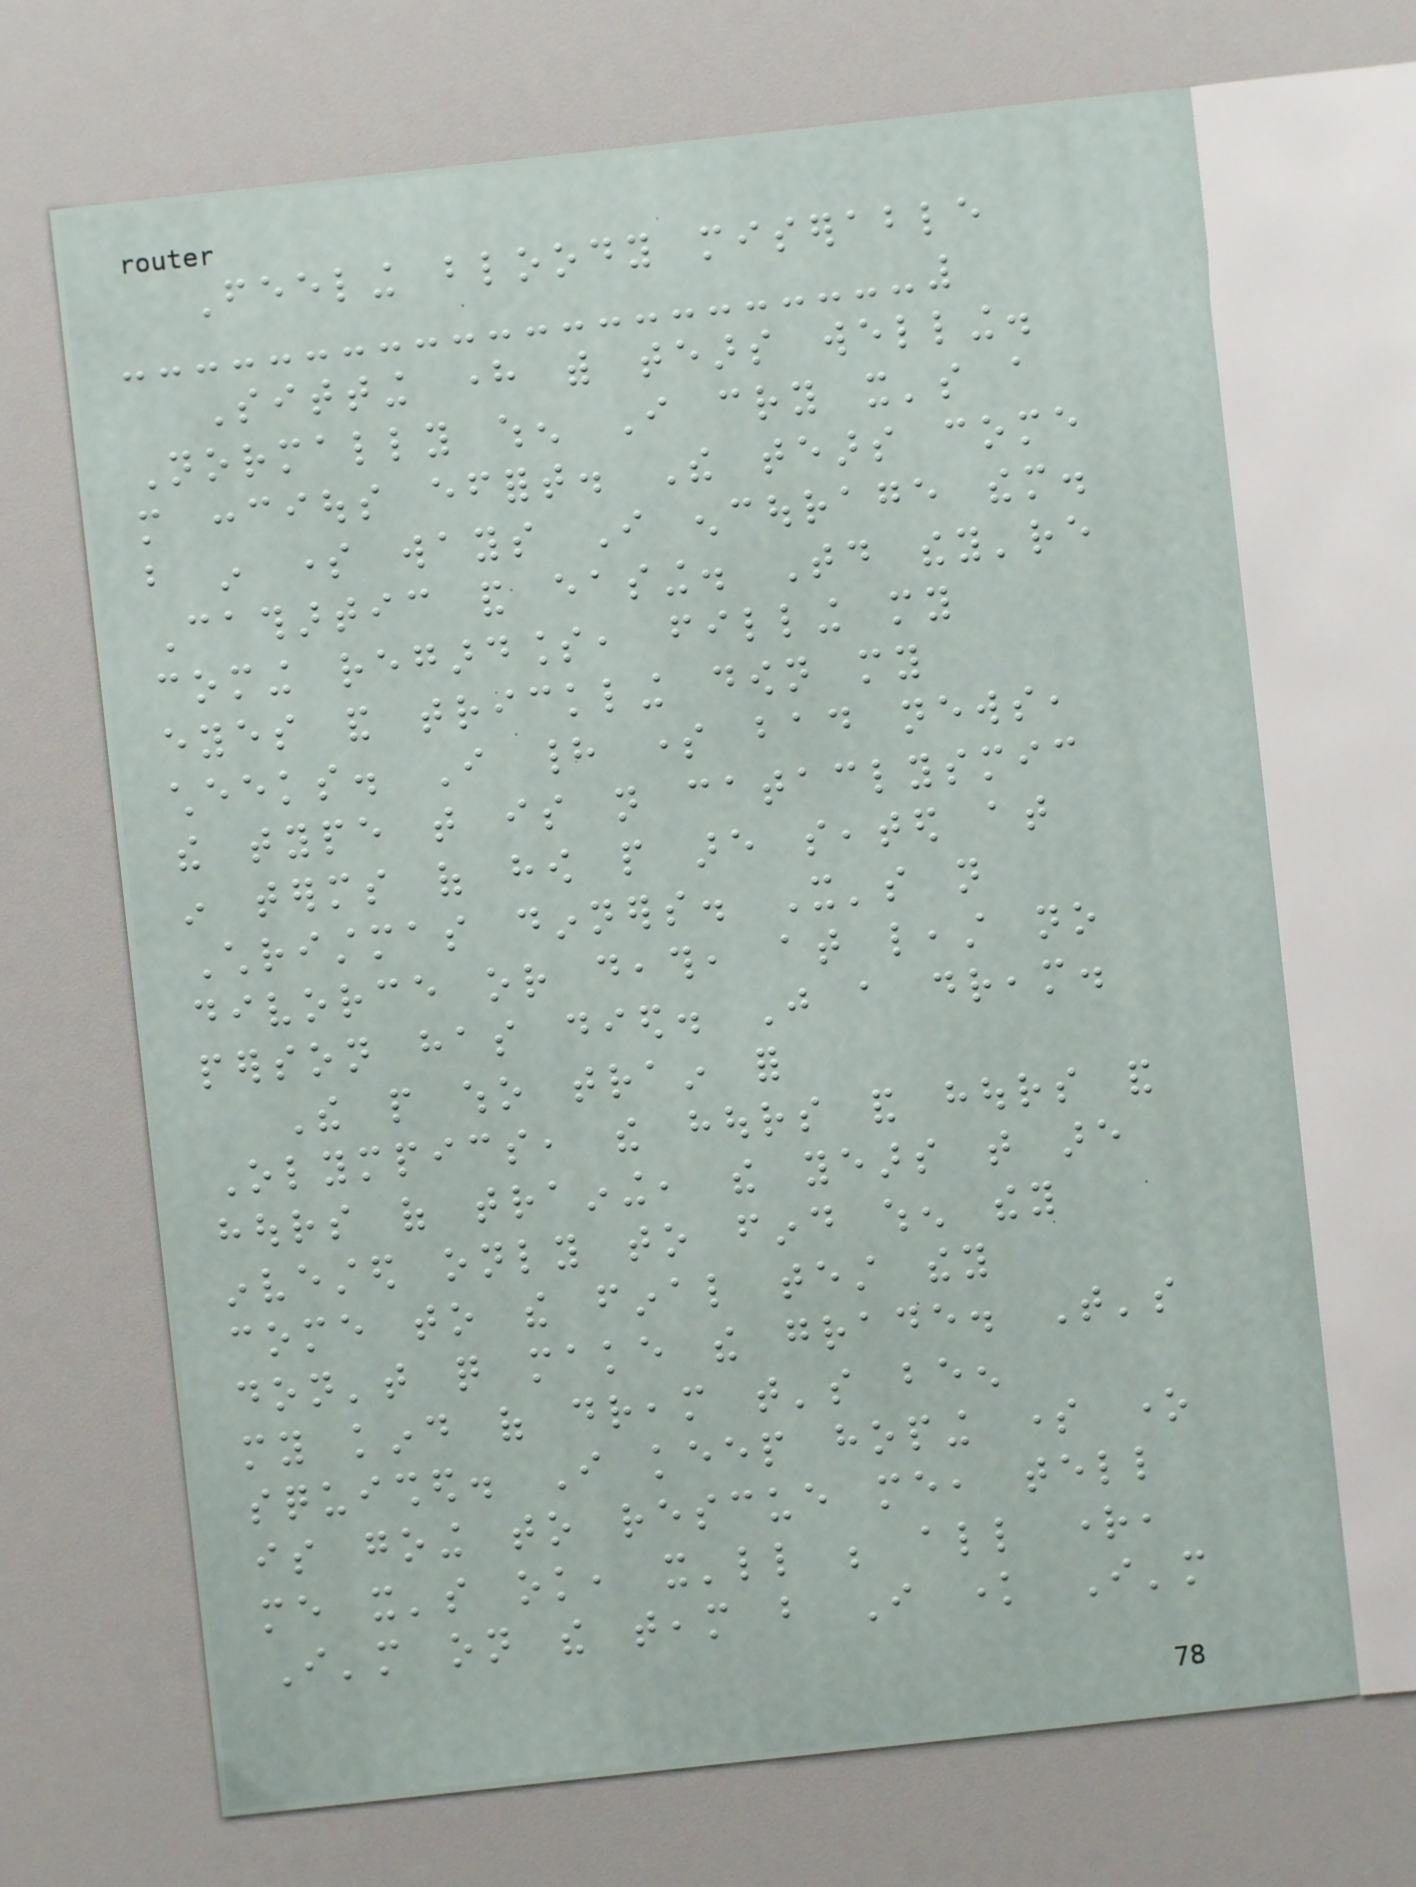Feeling bloody miserable
Sitting here with tears welling.
Normally when I cry it's a
more concious effort. The tears come
but in some ways I encourage them.
Cathartic and easing. Today they're
coming regardless, filling my
eyes and trickling down my
cheeks. I had some bad news,
the type that is not cataclysmic
in terms of how people are seated at
Christmas dinners. It's not
divorce or death, at least no
person has died. Just a dream.
The people who train for
Olympics, the hours and hours and
hours of training, the years that are
invested only to find when they
come to the final test they
don't quite make the grade. That's
my kind of dream that's been
squished. I keep hoping some one
is going to rescue me, tell
me it's ok, it'll be all right,
I'm on the team but I know I'm
